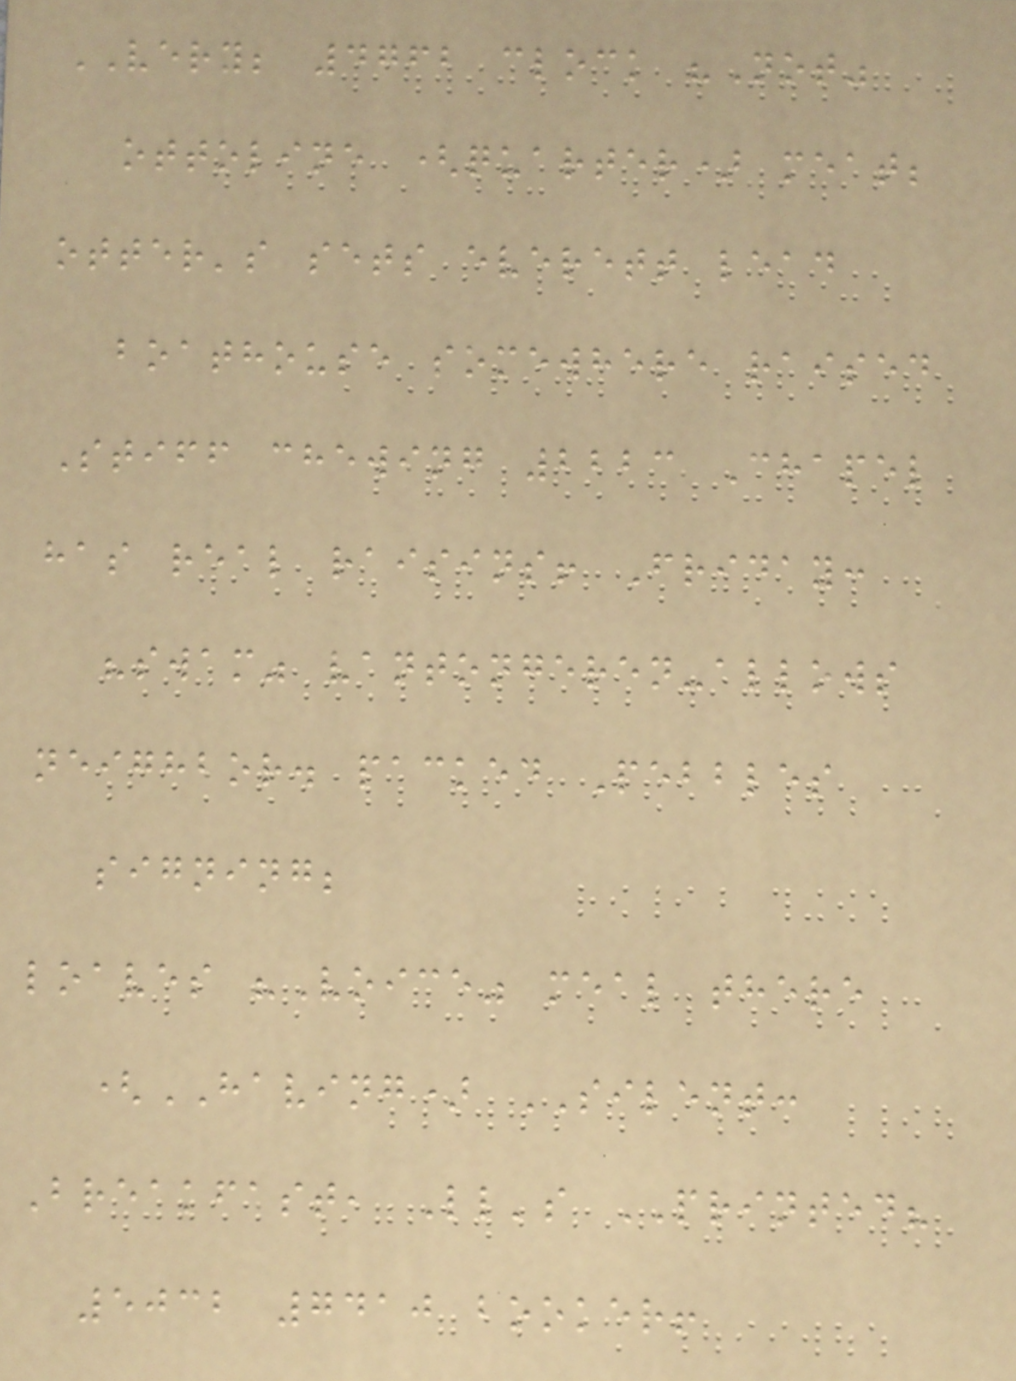VERY; 4762 clock "Not"
ottoline (quarter) meat;
otter's sets everett lead
boathouse somewhere raised
Stiff chewing 2223 Chapel
has real raisins! Friday:
"swam" vantongeren-allows
neighbor. packed Pebbles
signing;
loaves "Voice" meal there
(HAVING) SILENT:
Breakfast, Ll's PRINTED?
5032 7410 booker!
